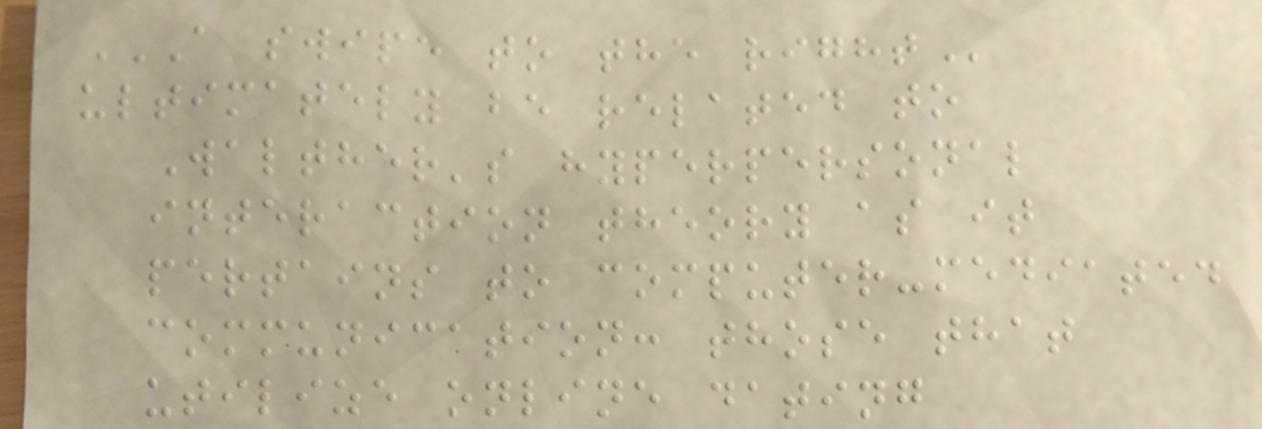A SWIPE TO THE RIGHT
ultimately be related to
Walther's hyperpersonal
interaction theory as it
pertains to computer-mediated
communication: those that
utilize online dating
